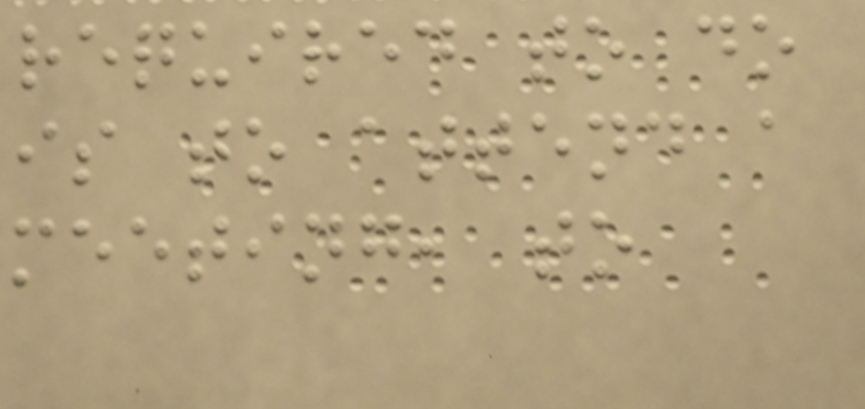required to do
is to attend a
meeting, to
